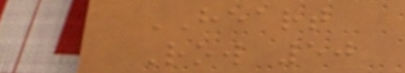HEART
Row 50
